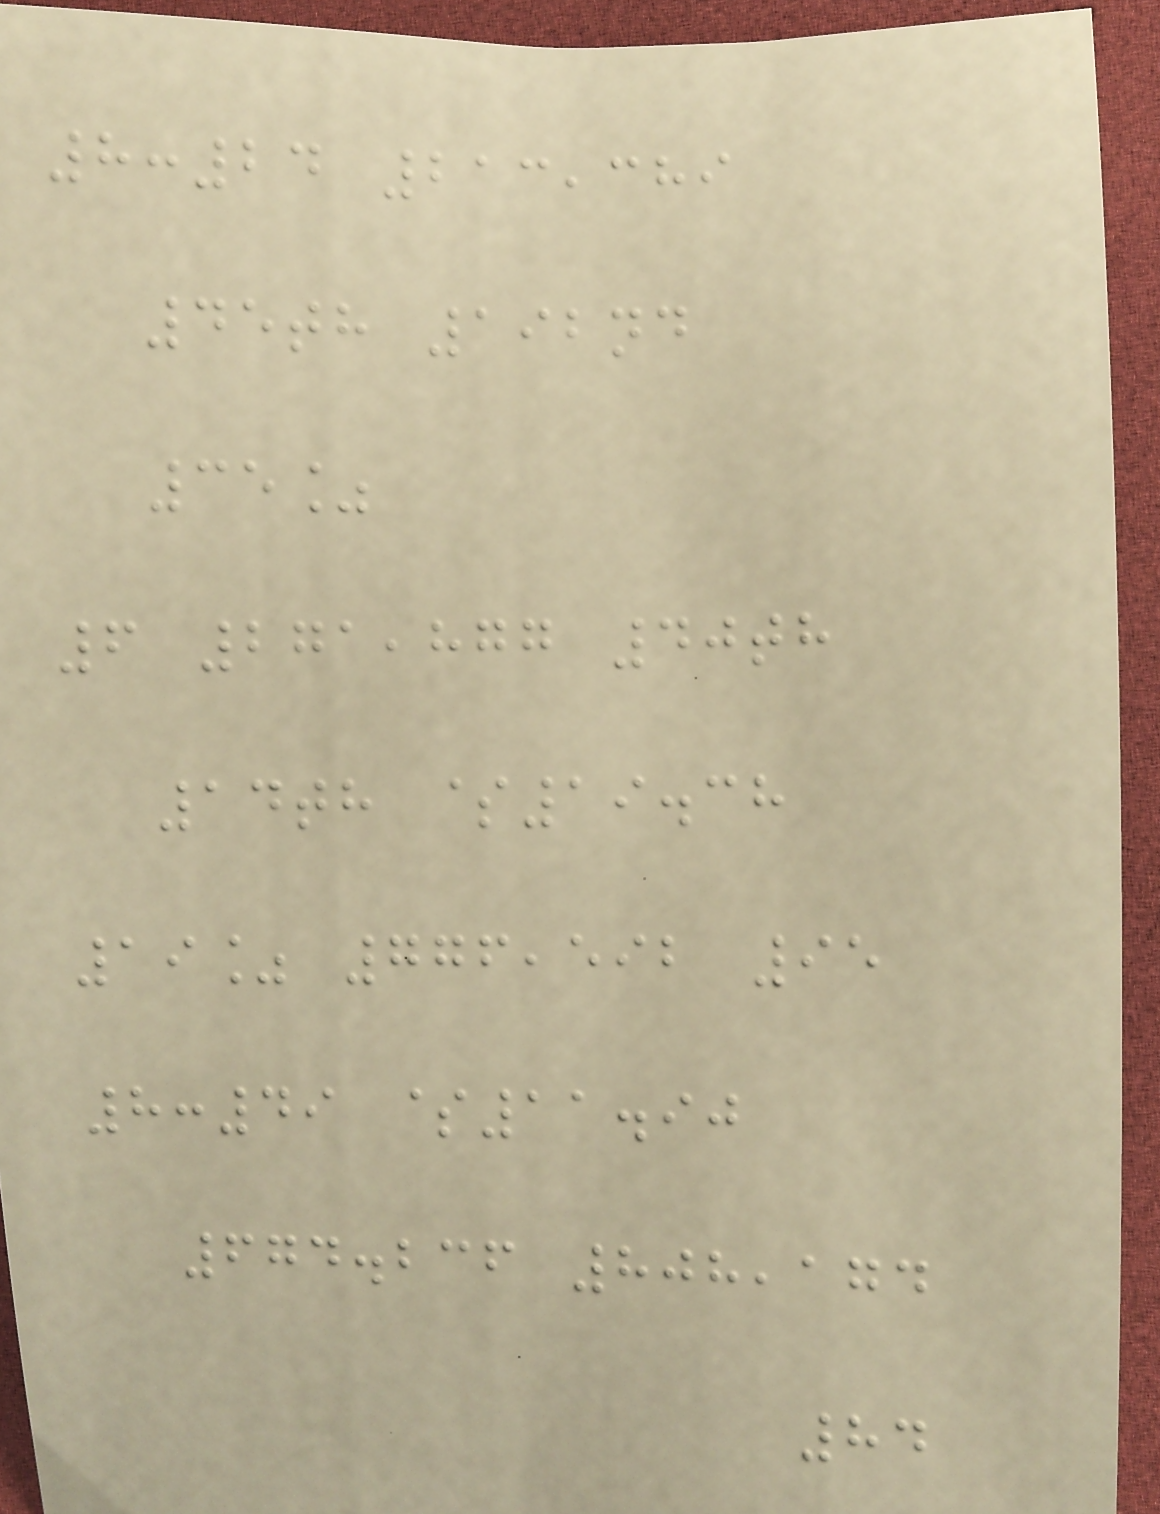8:24 213,389
45th 192nd
35%
6 271,877 40th
14th $19.38
19% 776,592 95
8:49 $11.90
674.236 808,174
84
